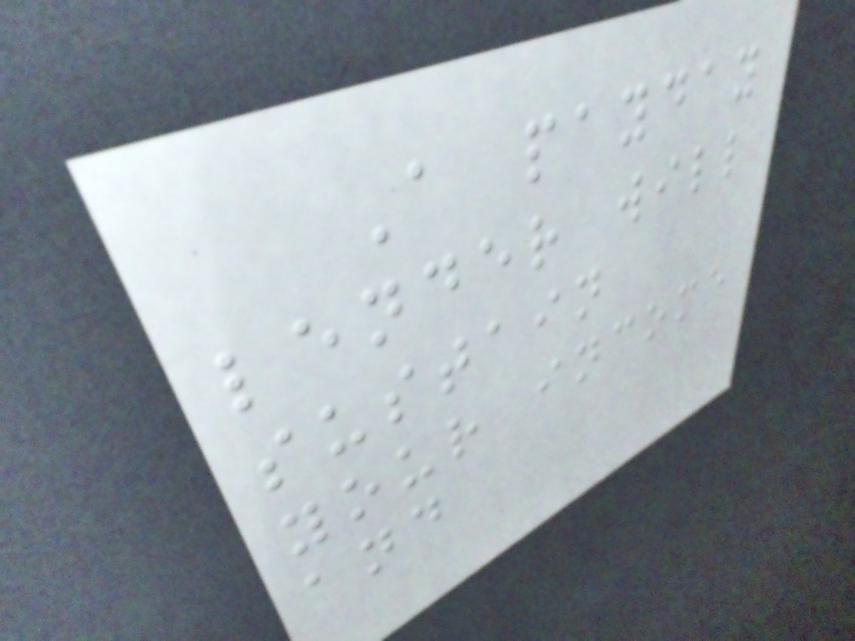A payday
lender will
sustain
your income
and
